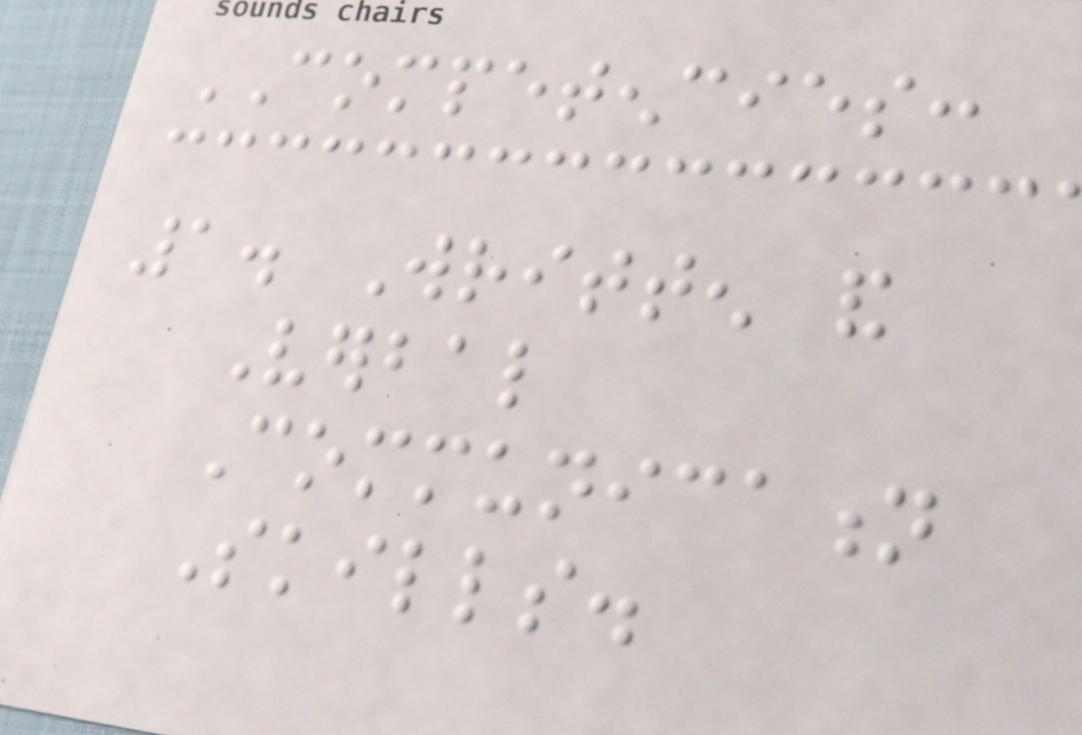COMPETENCIES:
1. Written and
Verbal
Communication
Skills.
